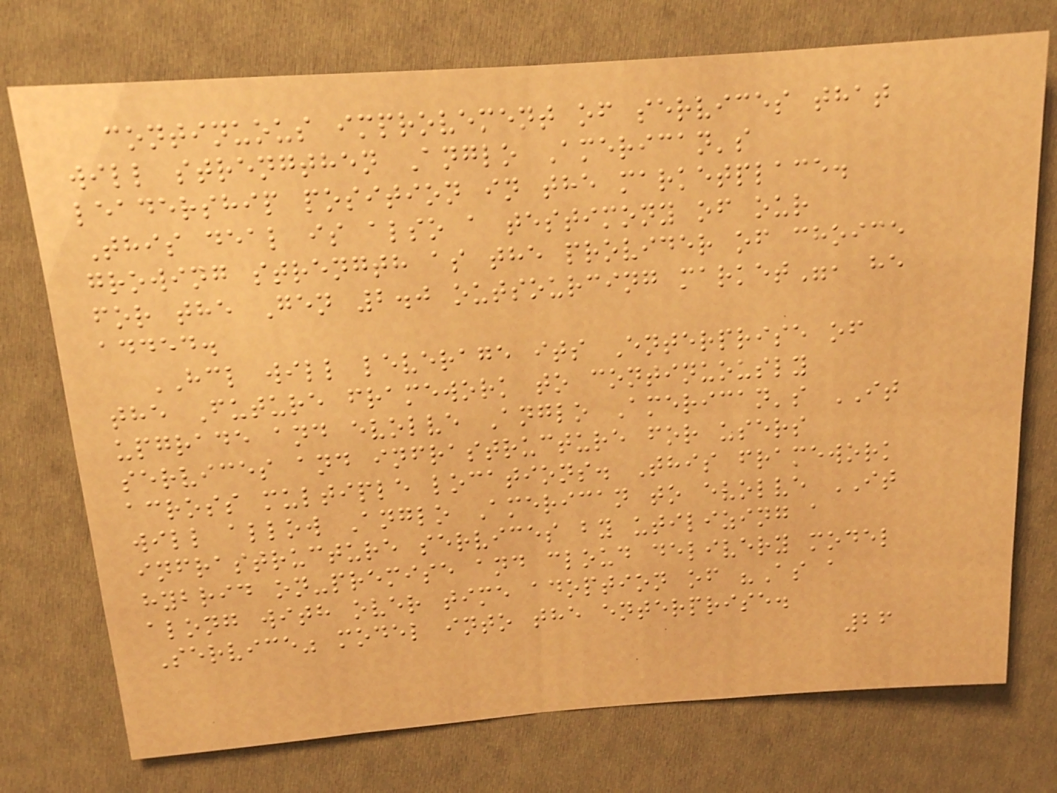continuous improvement of services that
will strengthen Anglo American's
leadership position in the marketplace.
This deal is also a testimony of our
growing strength as the provider of choice
for the Gen 2.0 outsourcing market", he
added.
HCL will leverage its Enterprise of
the Future framework to continuously
upgrade and evolve Anglo American's IT
services and infrastructure for users
across multiple locations. This framework
will allow Anglo American to evolve IT
infrastructure services by utilizing a
hybrid on-premise and cloud delivery model
along with over time adoption of "As a
Service" model into the enterprise.
26
